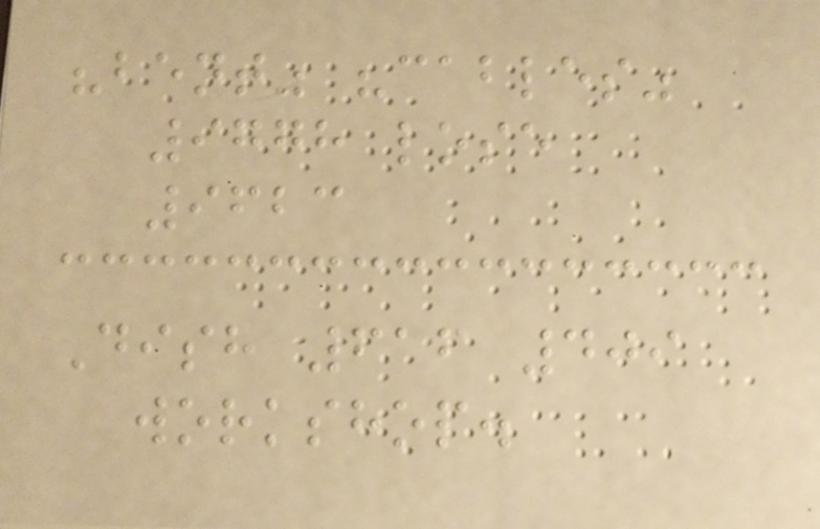"bent" "cables"
9778 lose
9623
Dish 616 409
workshop.
